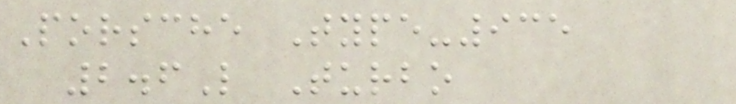Porsche Type-935
2.6L Turbo
